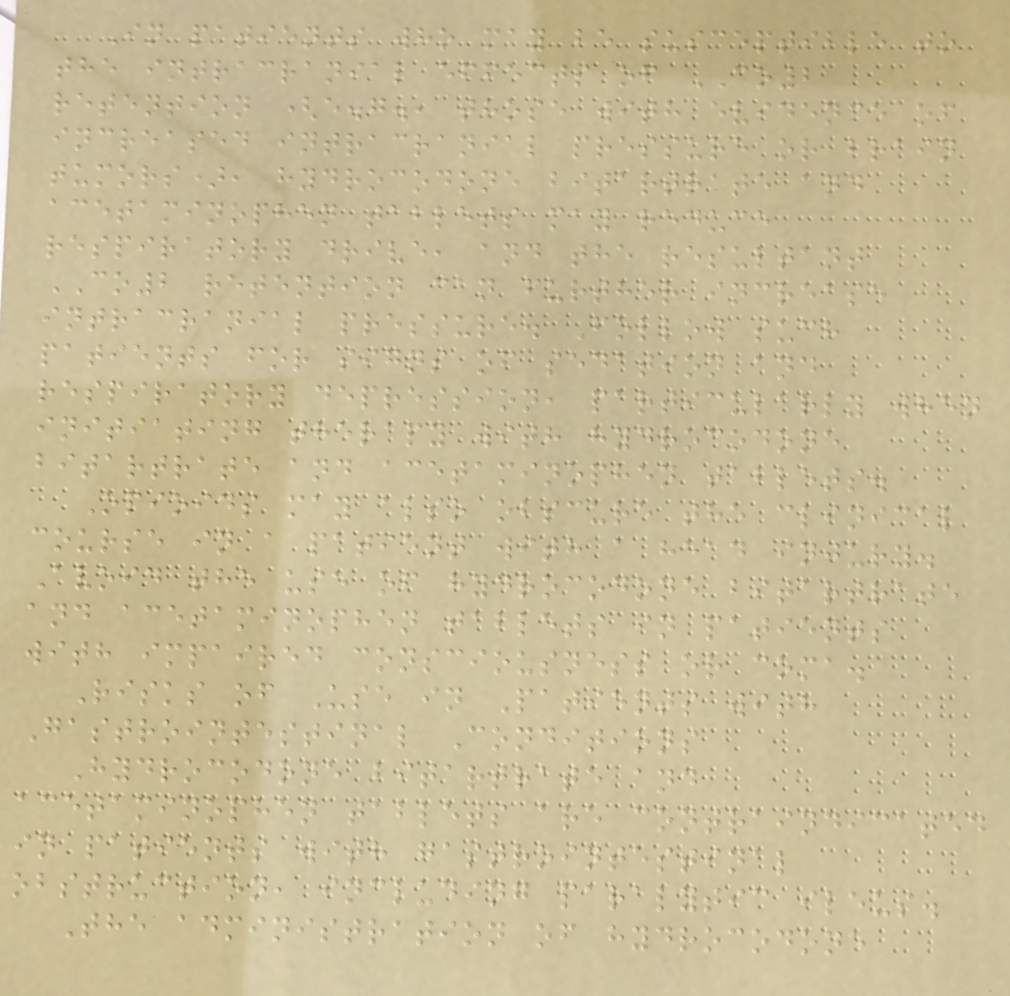In patients who may be susceptible to
the intracranial effects of CO2
retention (e.g., those with evidence of
increased intracranial pressure or brain
tumors), hydrocodone bitartrate and
acetaminophen tablets may reduce
respiratory drive, and the resultant
CO2 retention can further increase
intracranial pressure. Follow such
patients for signs of sedation and
respiratory depression, particularly when
initiating therapy with hydrocodone
bitartrate and acetaminophen tablets.
Opioids may also obscure the clinical
course in a patient with a head injury.
Avoid the use of hydrocodone bitartrate
and acetaminophen tablets in patients
with impaired consciousness or coma.
Risks of Use in Patients with
Gastrointestinal Conditions
Hydrocodone bitartrate and
acetaminophen tablets are contraindicated
in patients with gastrointestinal
obstruction, including paralytic ileus.
The administration of hydrocodone
